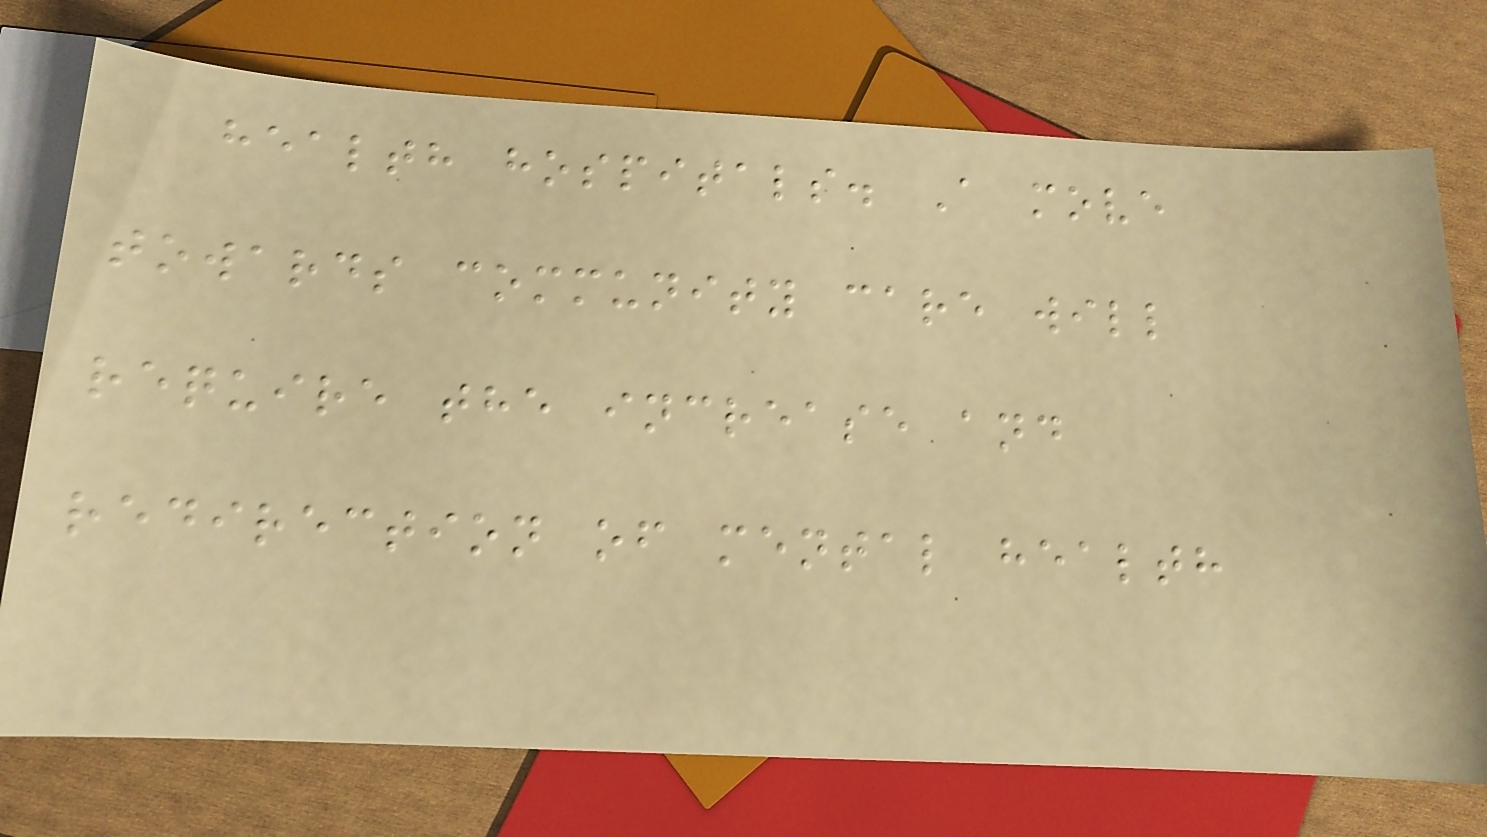health hospitals. A move
towards community care will
require the increase and
redirection of mental health
